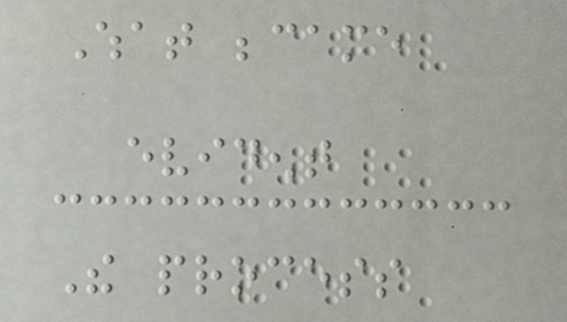What became
evident
The process
